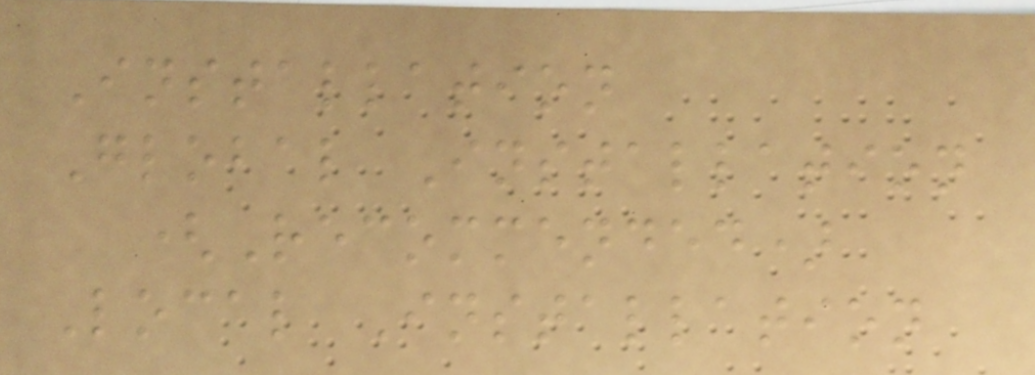Installation
Global Installation
(Recommended)
Local Installation
